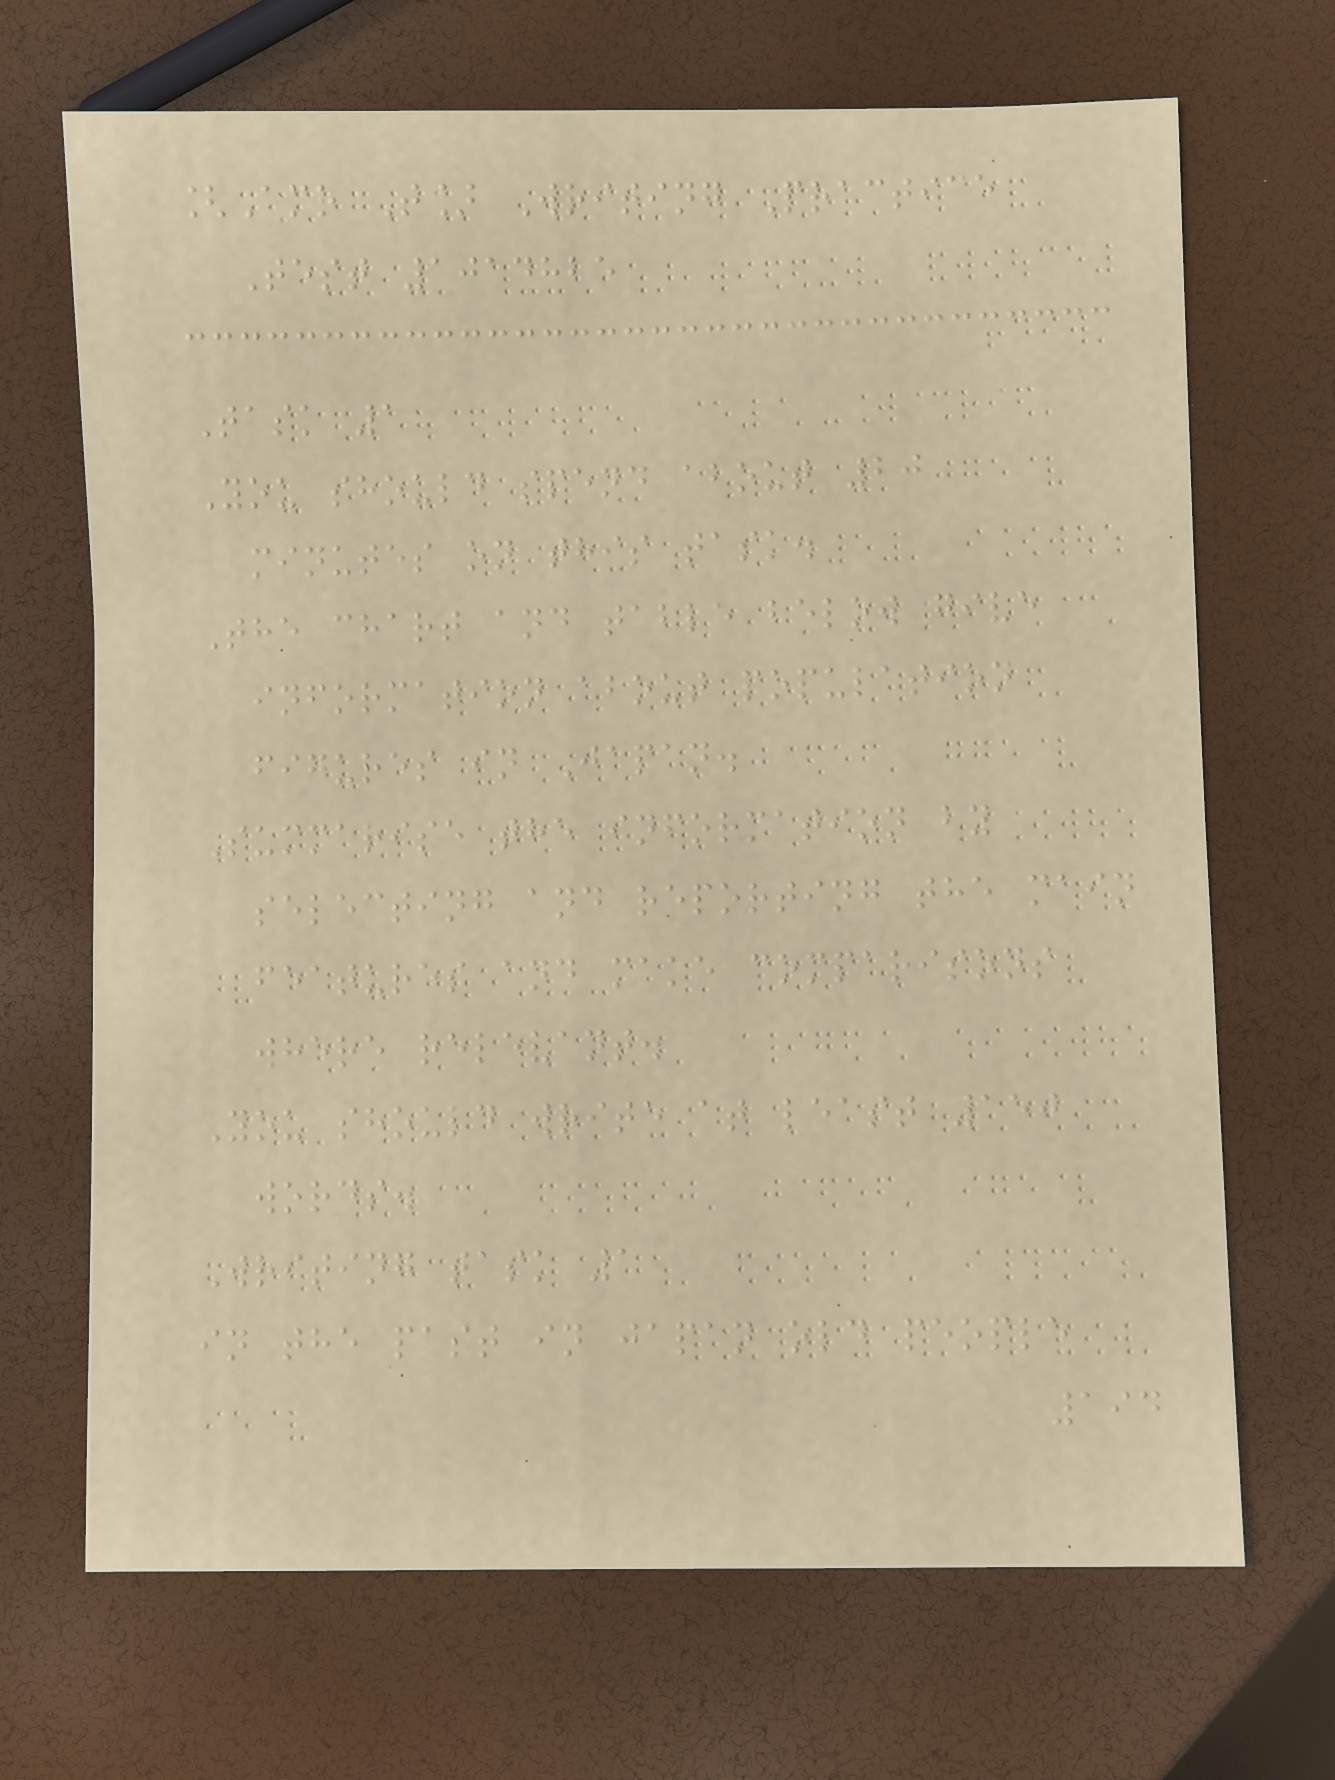[Amr T] Writing Practice
Test 1014825
Task 1
You should spend about 20
minutes on this task.
The chart and table below give
information about population
figures in Japan.
Summarise the information by
selecting and reporting the main
features and make comparisons
where relevant.
You should write at least 150
words.
Writing task 1
in the past in japan old people
194
